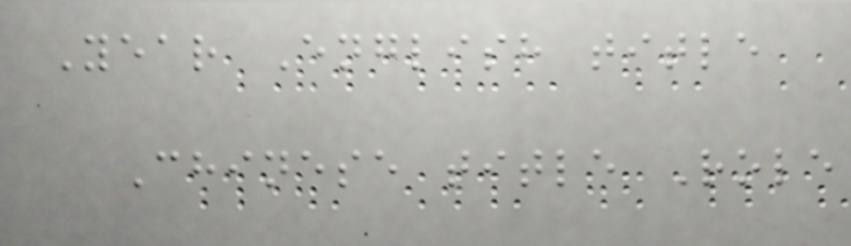Year English title
Chinese title Role
